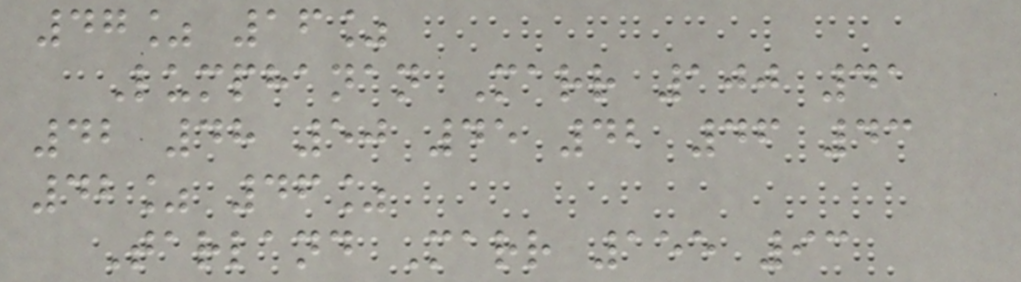47% 16%
Lumphanan Marr 100 41
42 48 50 45 42 46 43
42% 46%
Tarland Marr 155 93
